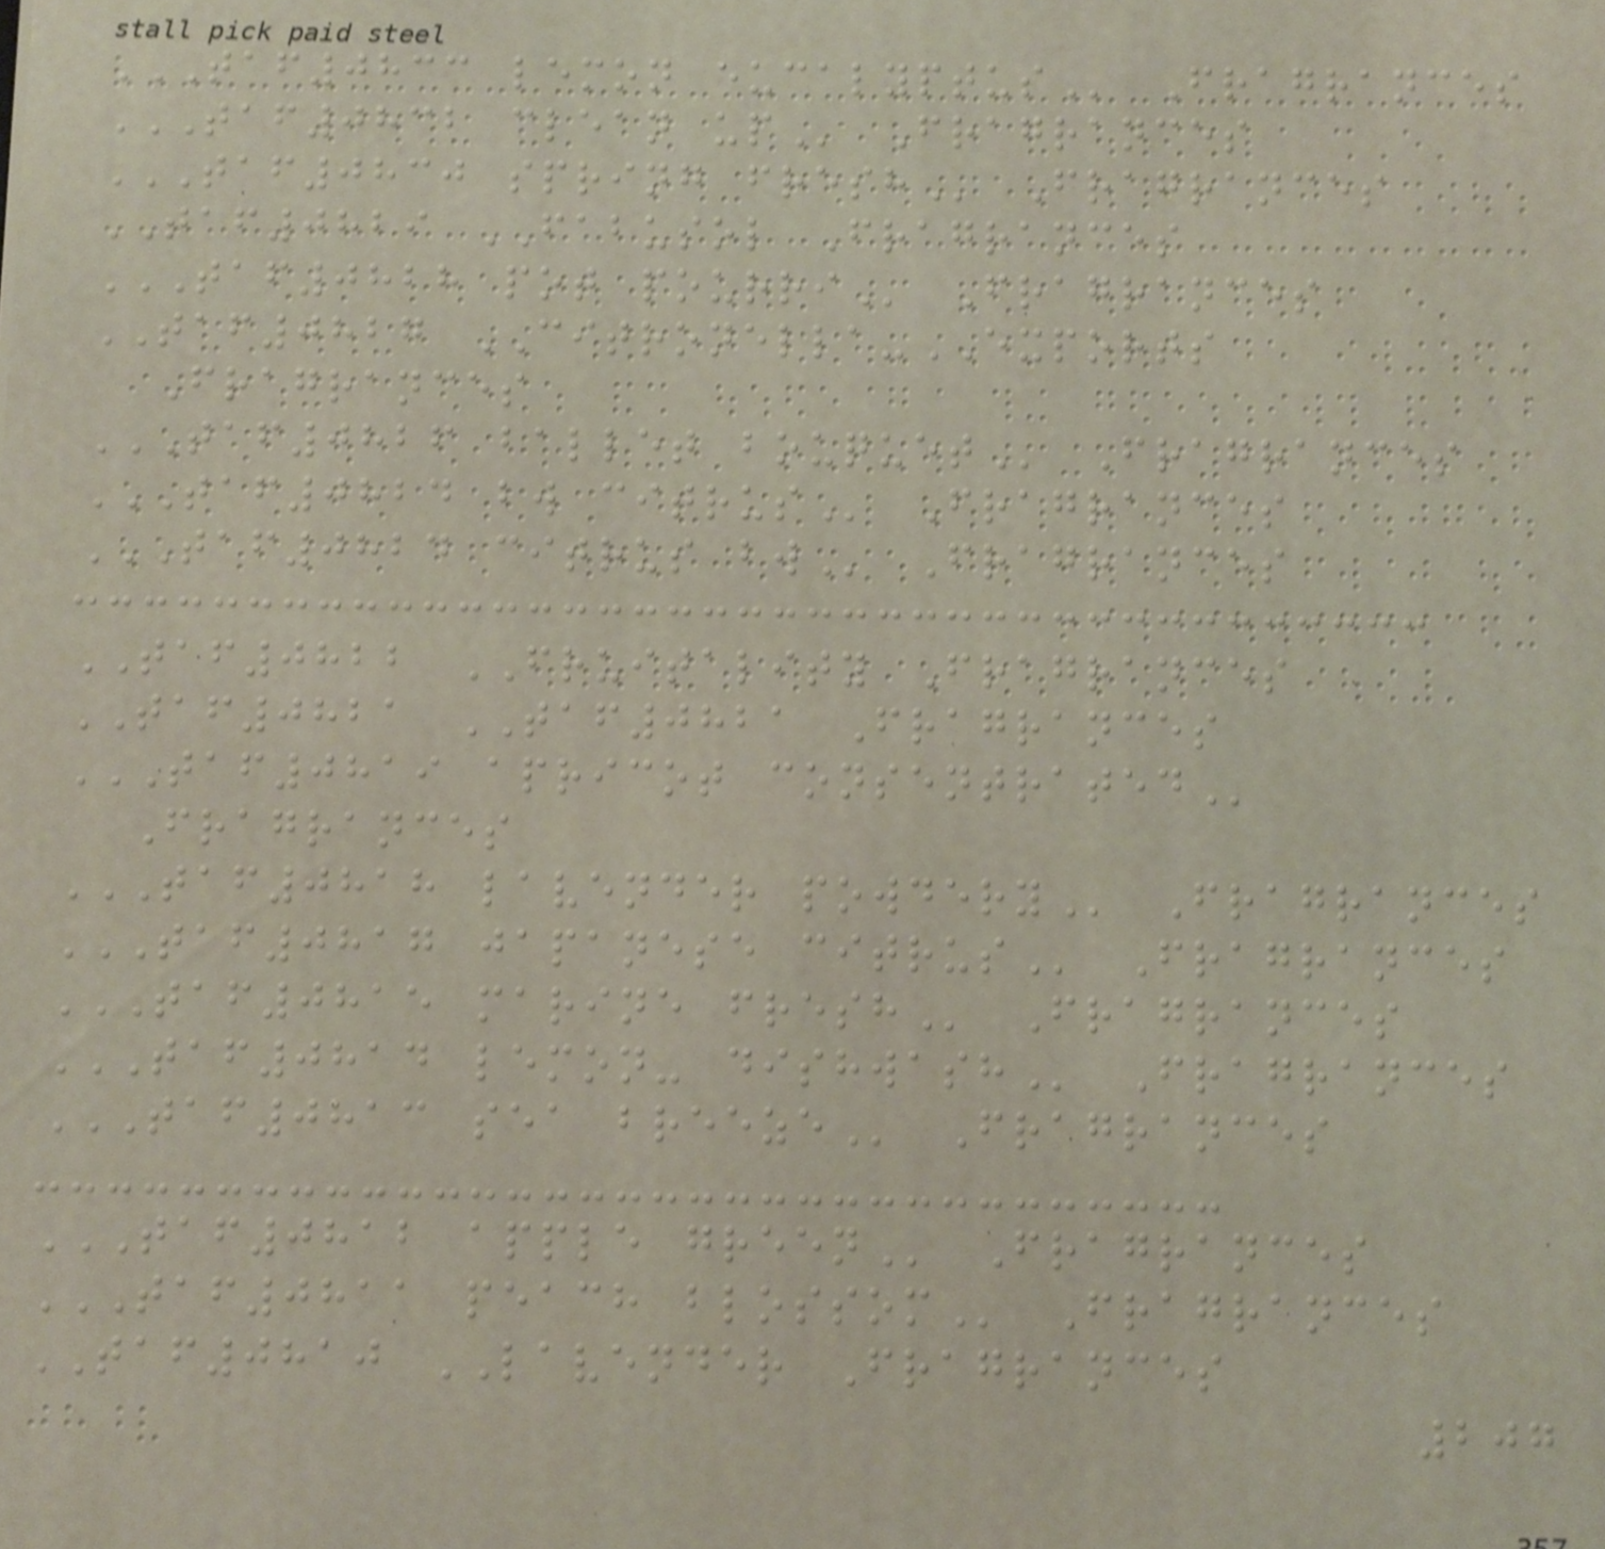TAF0833 LEMON EUCALYPTUS Fragrances
TAF0832 CLEAN UP Fragrances
TAF0830 SPRING FRESH Fragrances
TAF0829 FABUSOL Fragrances
TAF0828 POT POURRI Fragrances
TAF0827 CITRONELLA-EXPORTS
Fragrances
TAF0826 BALLET BOUQUET Fragrances
TAF0824 BW CITRUS Fragrances
TAF0824 CITRUS BW Fragrances
TAF0822 FRUITALITY Fragrances
TAF0821 TAF0821 Fragrances
TAF0819 APRICOT CONSENTRATED
Fragrances
TAF0818 LAVENDER POWDERY Fragrances
TAF0817 JAPANESE CITRUS Fragrances
TAF0815 MARINE FRESH Fragrances
TAF0814 LEMON- DISHWASH Fragrances
TAF0813 SEA BREEZE Fragrances
TAF0812 APPLE GREEN Fragrances
TAF0811 PEACH BLOSSOM Fragrances
TAF0810 LAVENDER Fragrances
207
